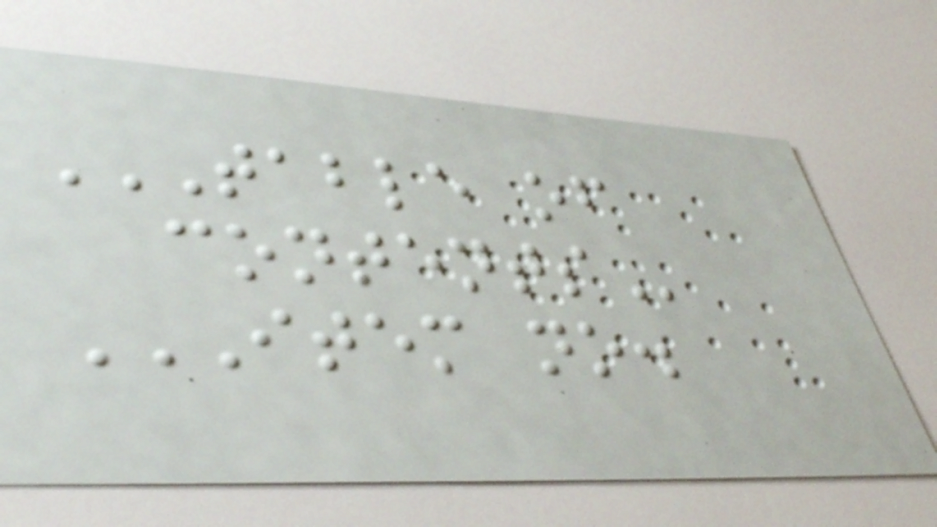TABLE OF
CONTENTS
ITEM NO.
